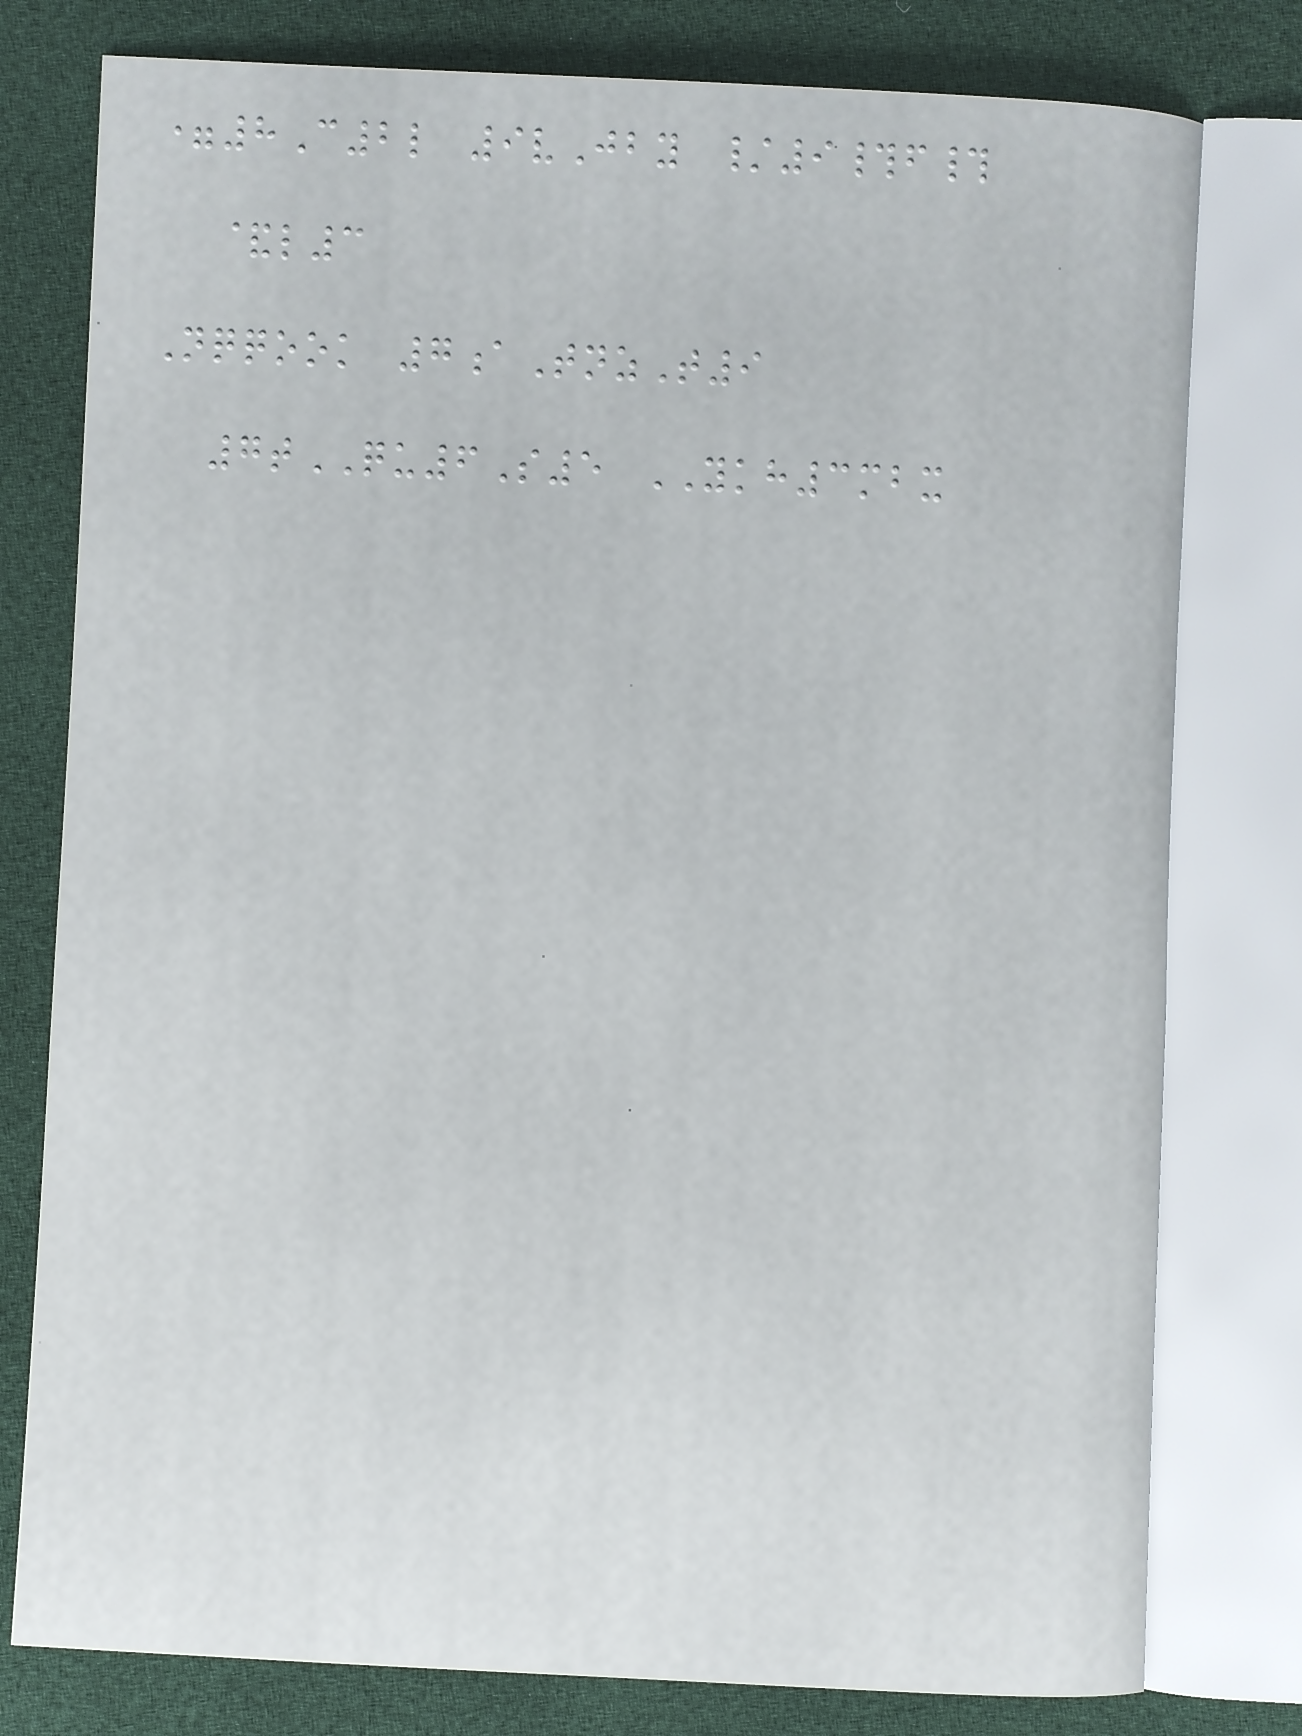=8C2l 9vJby /9#f#
&l3
Nqqook 7aTnzT9
7tQU6S5 YKH3mbx
